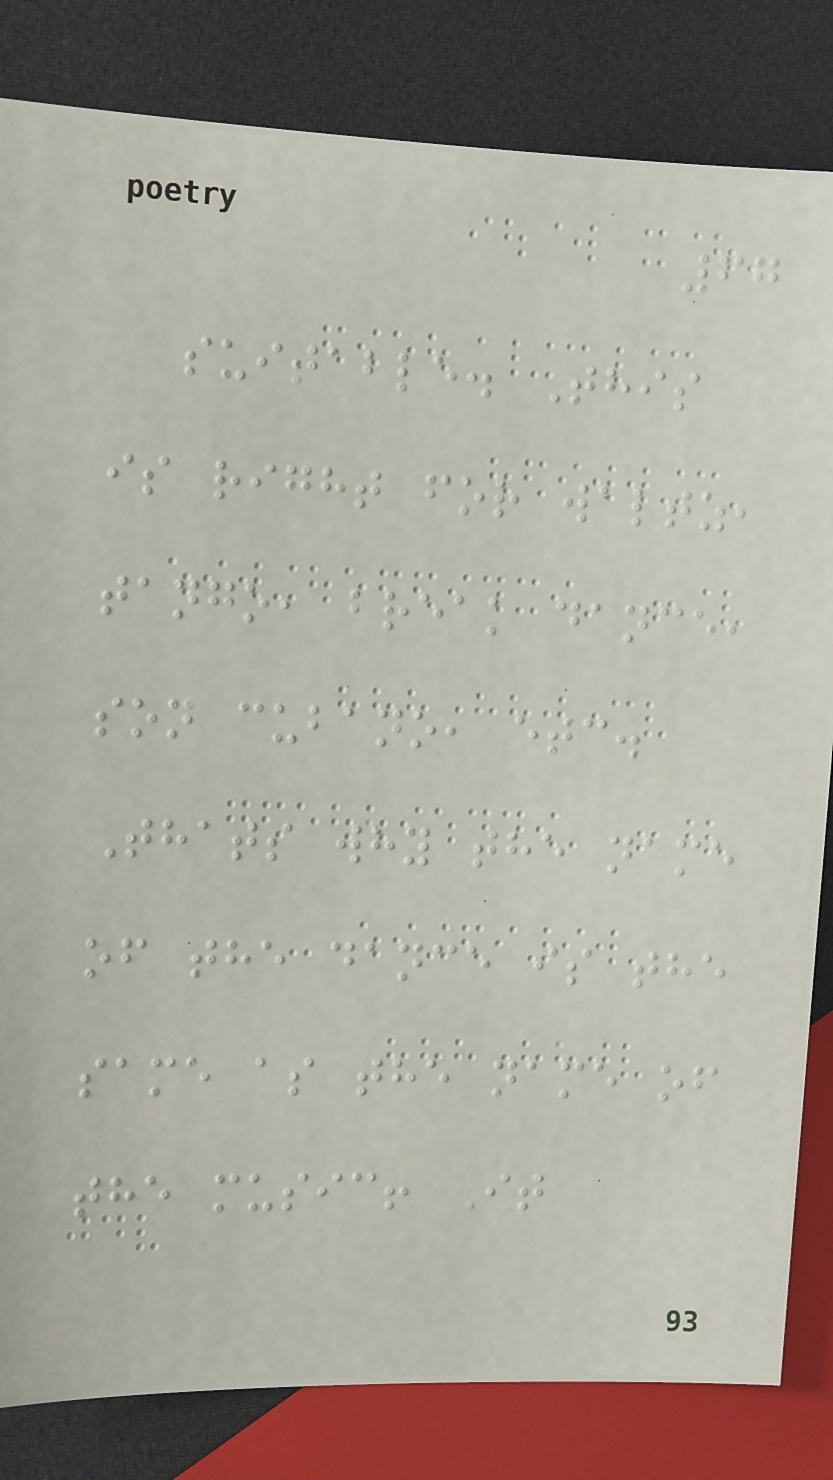67
suitable. This
is right for waltz,
tango, break dance,
son cubano, etc.
Thats why the name
of the dance is the
same as the name of
the music! It
